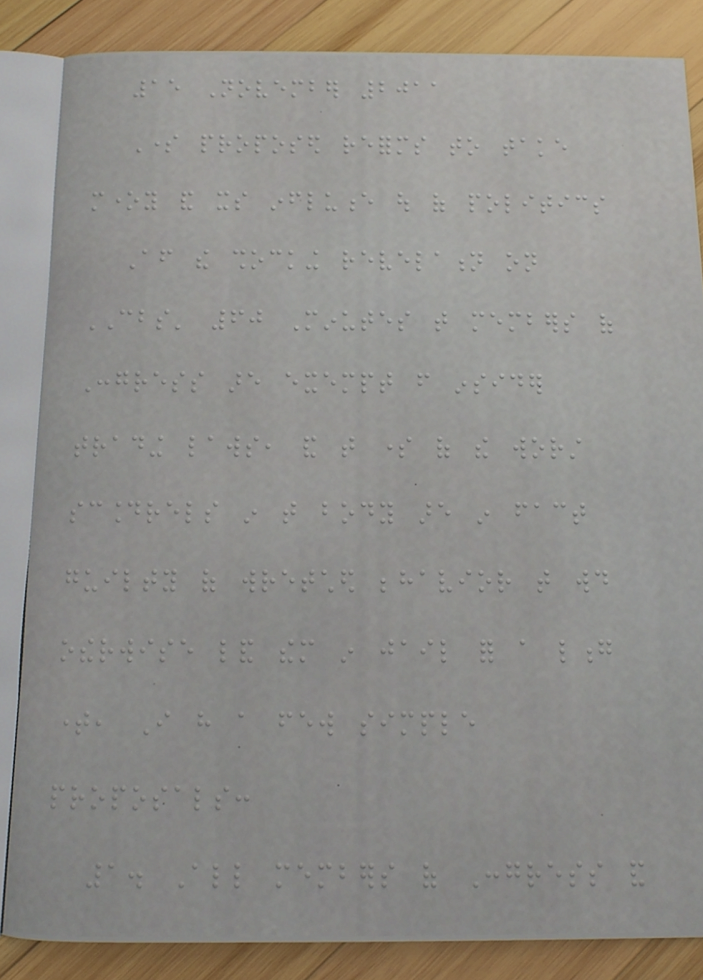15 November 2011
Some proposed reforms to take
money and its influence out of politics
After the shocking revelation on
CBS' 60 Minutes that members of
Congress are exempt from insider
trading laws, and that some of the worst
scoundrels in that body are in fact
guilty of wretched behavior that would
otherwise land them in jail for a long
time, I have a few simple
proposals:
1. All members of Congress and
